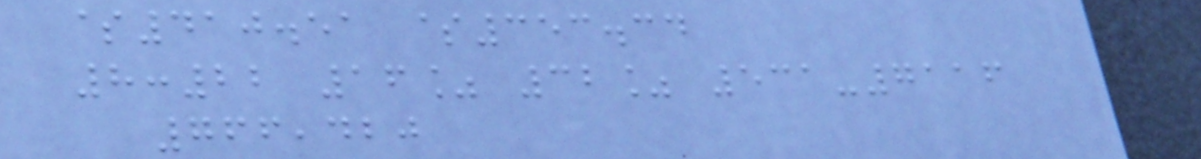$410.51 $353.34
8:22 16% 32% 531-7116
766,420
